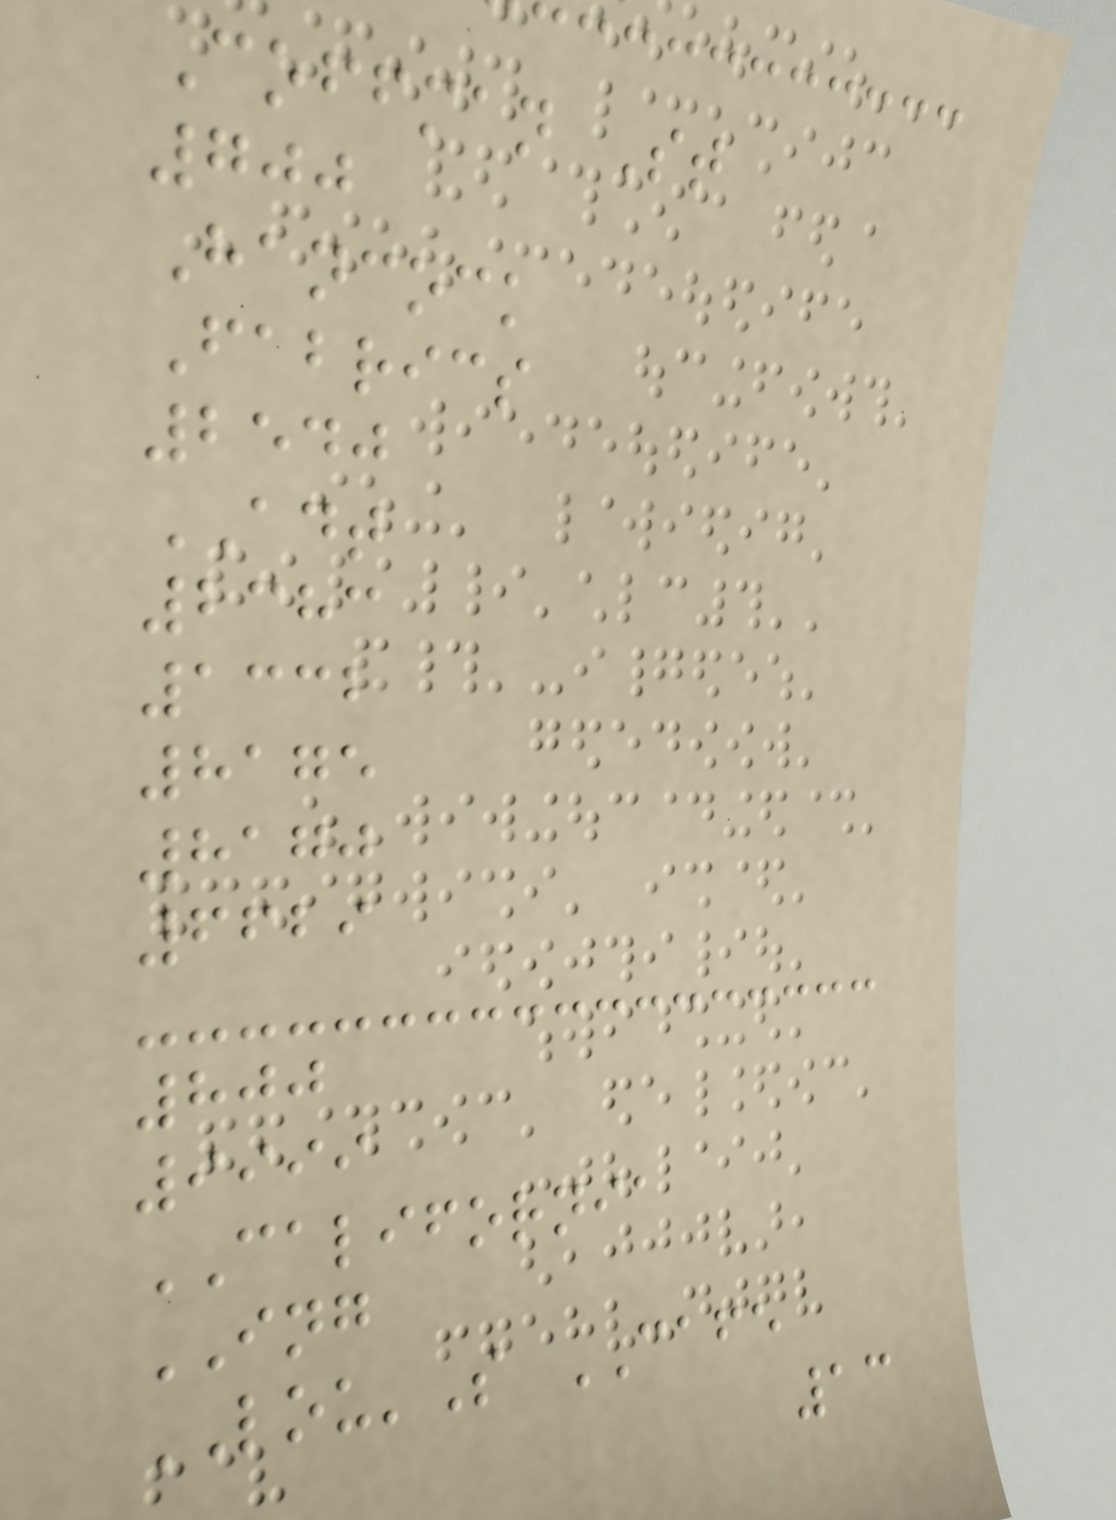Coffman St
700
Hancock
Fabrics
2540
ADT
2383
1332
8175
8170
6629
800
9999
CALIFORNIA
ING
LOU'S CAFE
13
